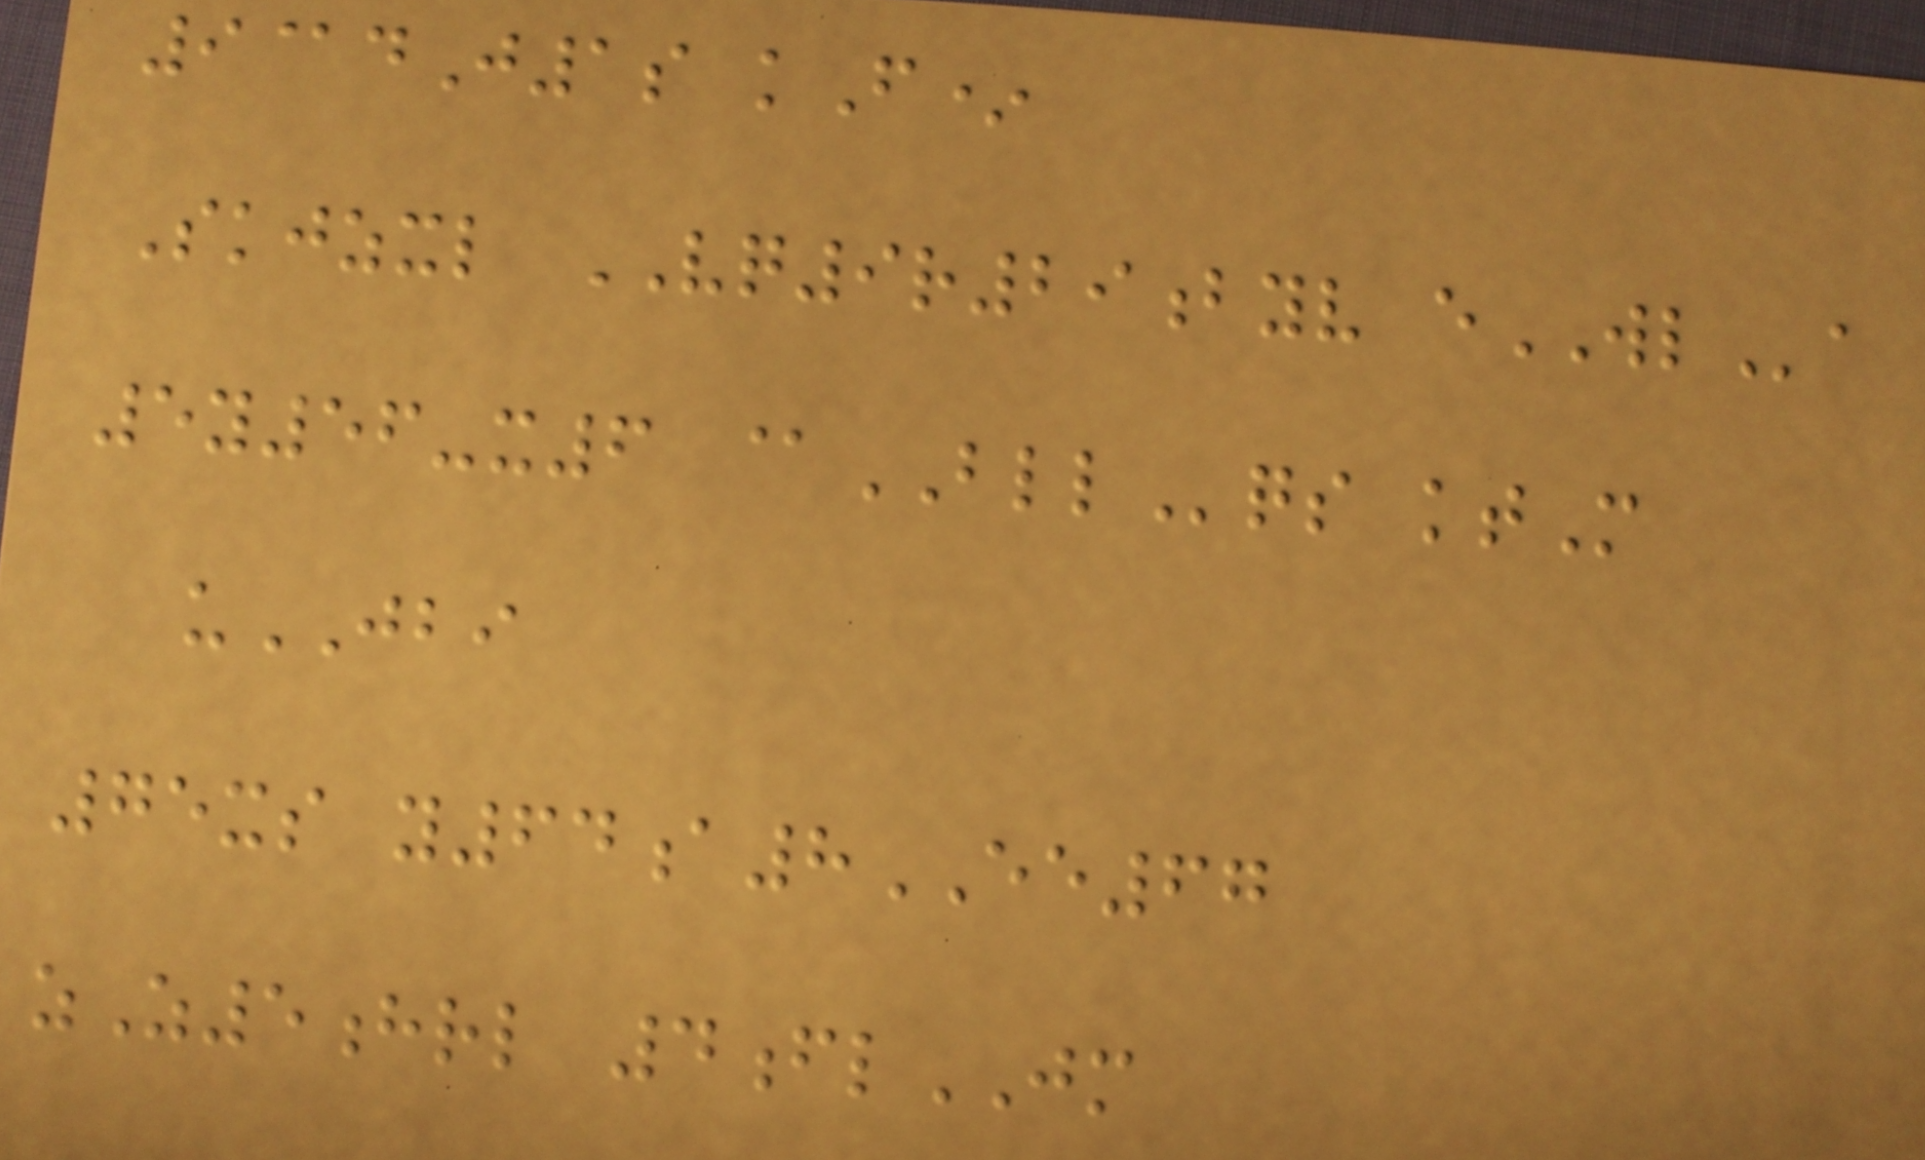9@dJ1s kF*
Skjzxl VQ9r29byv eWLa
5y56-x6 @BLLqs ktM
uJBI
75xs y64a8EE67
zZ5hrl 4flJM
